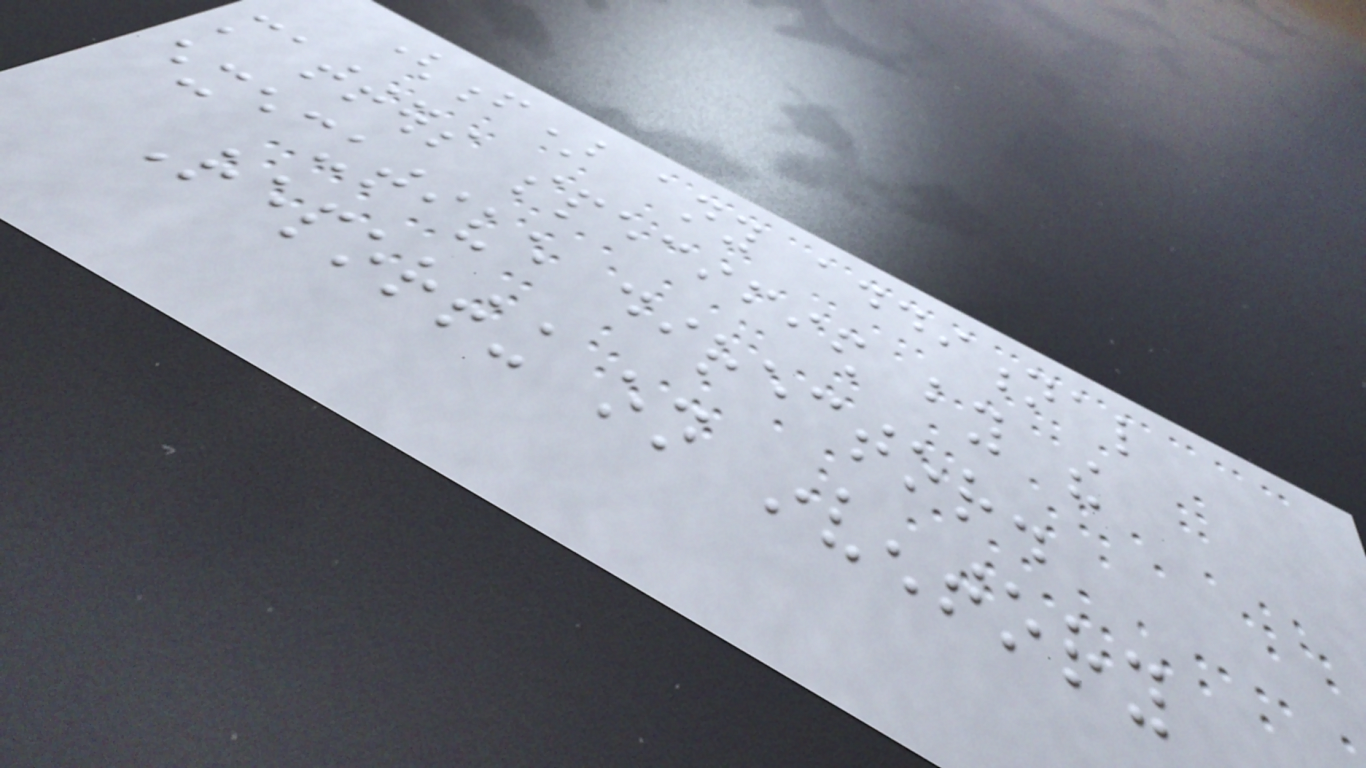(f) any additional
matters specified by the
executive director.
Reporting on inventory
